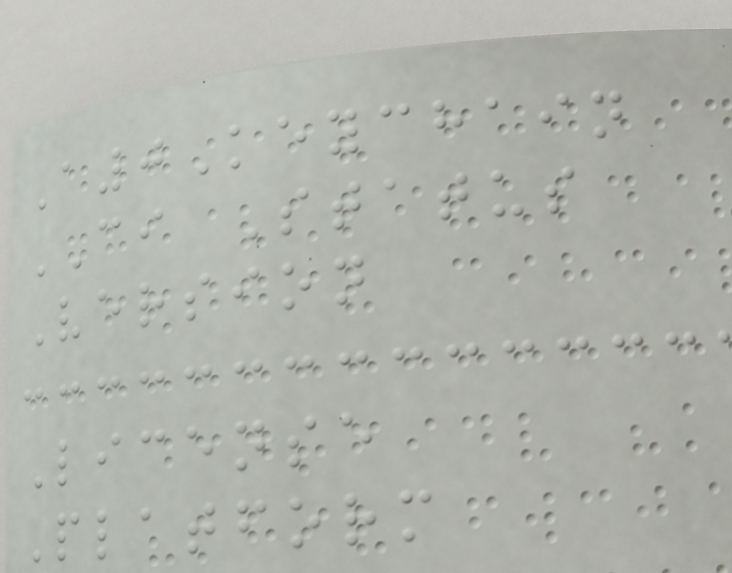A0Keychain
CI Status
Version
License
Platform
